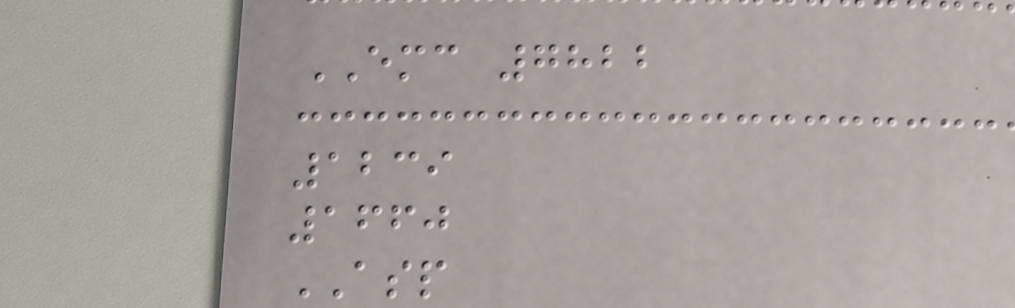EMC 7822
1239
1660
ASP
